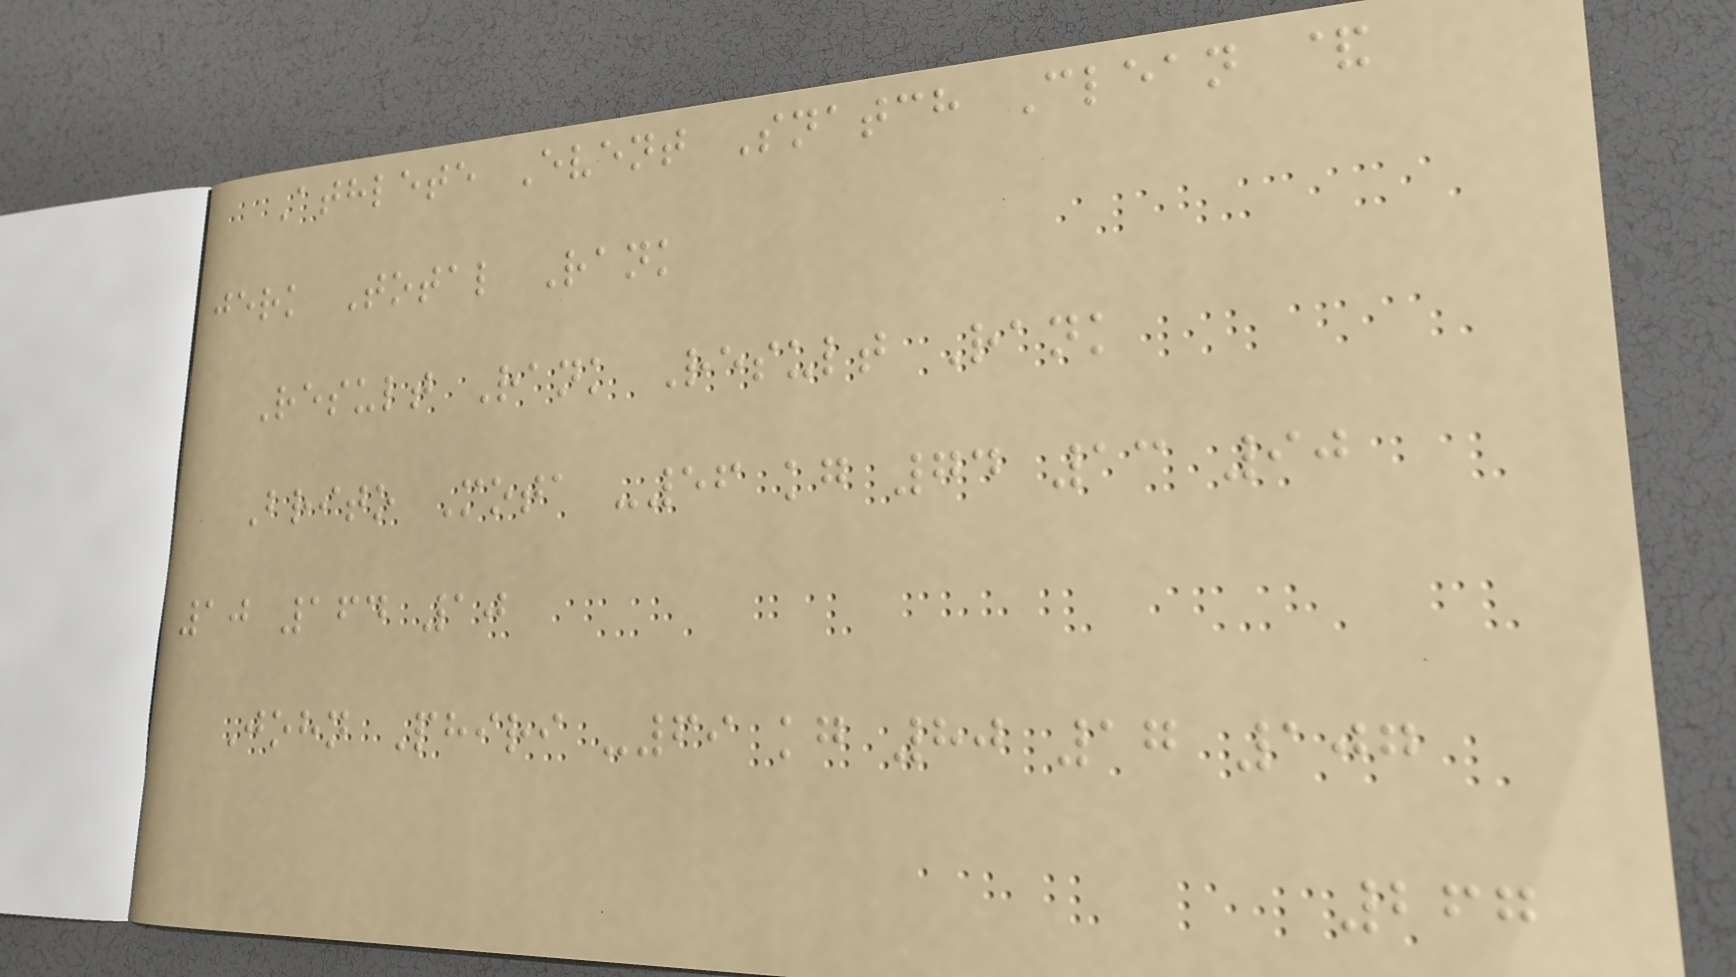Athlete Event Snatch Clean &
jerk Total Rank
Result Rank Result Rank
Brito Mota -56 kg 74 13 90
10 164 10
John Phiri -69 kg 80 17 107
267
